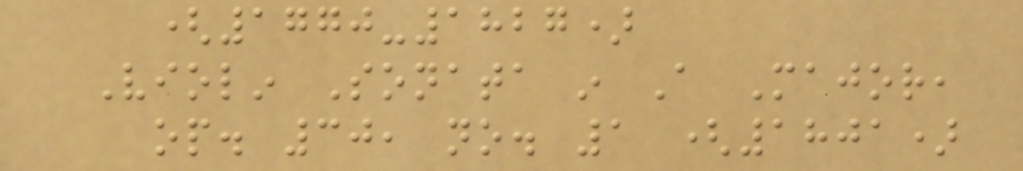(1770-1827)
Violin Sonata in A Major,
op. 30, no. 1 (1801)
